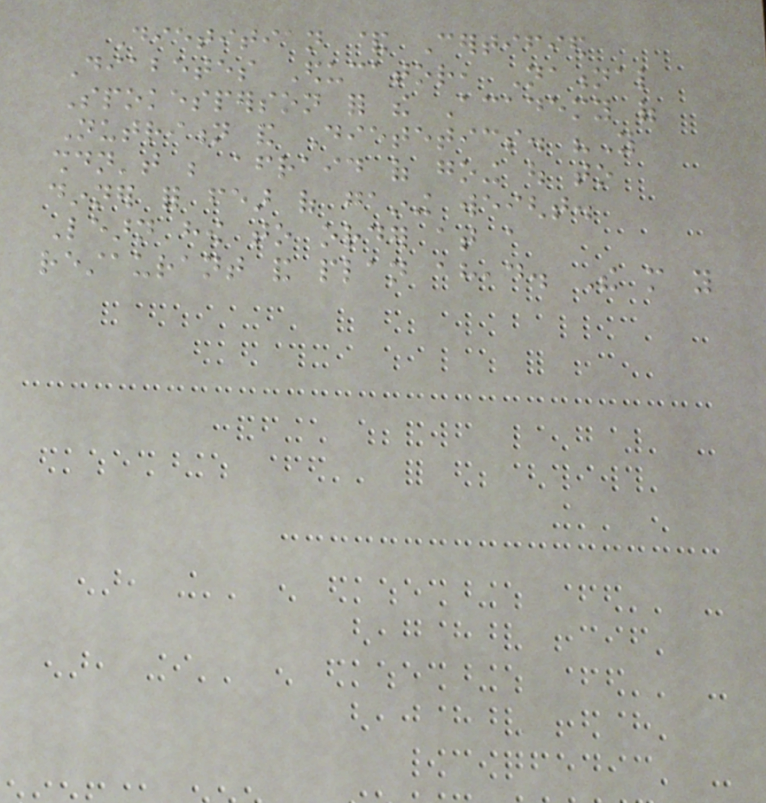Dietitian & Certified
Diabetes Educator, National
Spokesperson for the Academy of
Nutrition and Dietetics. "You
shouldn't be afraid of going out to
dinner for fear of gaining weight.
Learn how to order at a
restaurant and plan ahead. The more you
